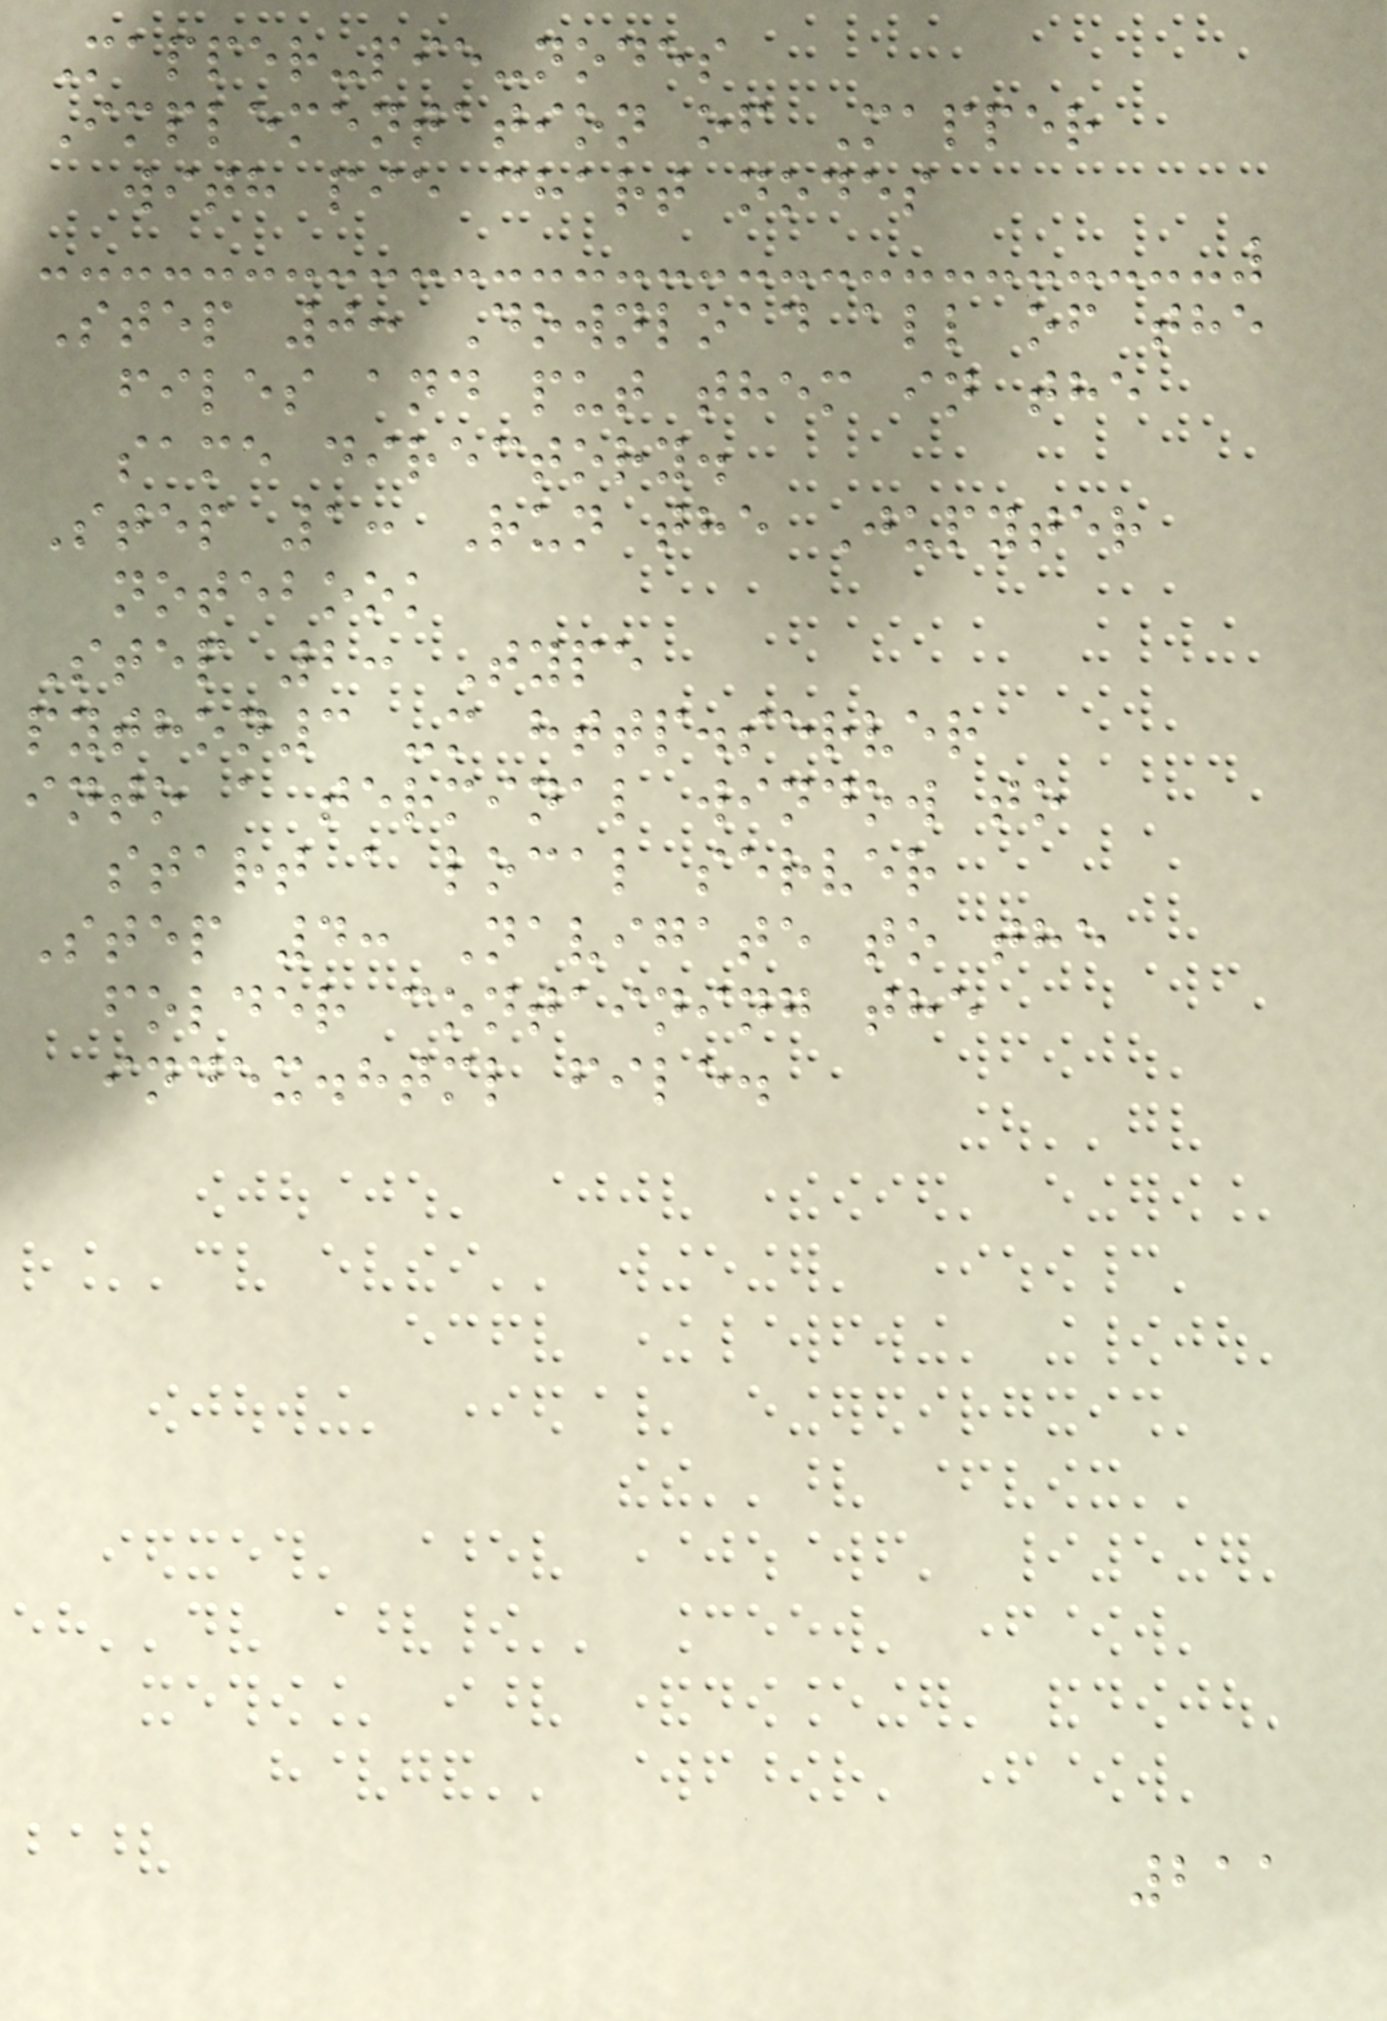Mapper-pie-nodes
Implementation of Mapper
with pie chart nodes
Step 0: Download all of the
files and put them in the
same directory.
Step 1: Run the Jupyter
notebook
Step 2: Type
python3 -m http.server
into a terminal window to
start a local server
Step 4: Navigate to the
folder containing the
index.html file.
211
